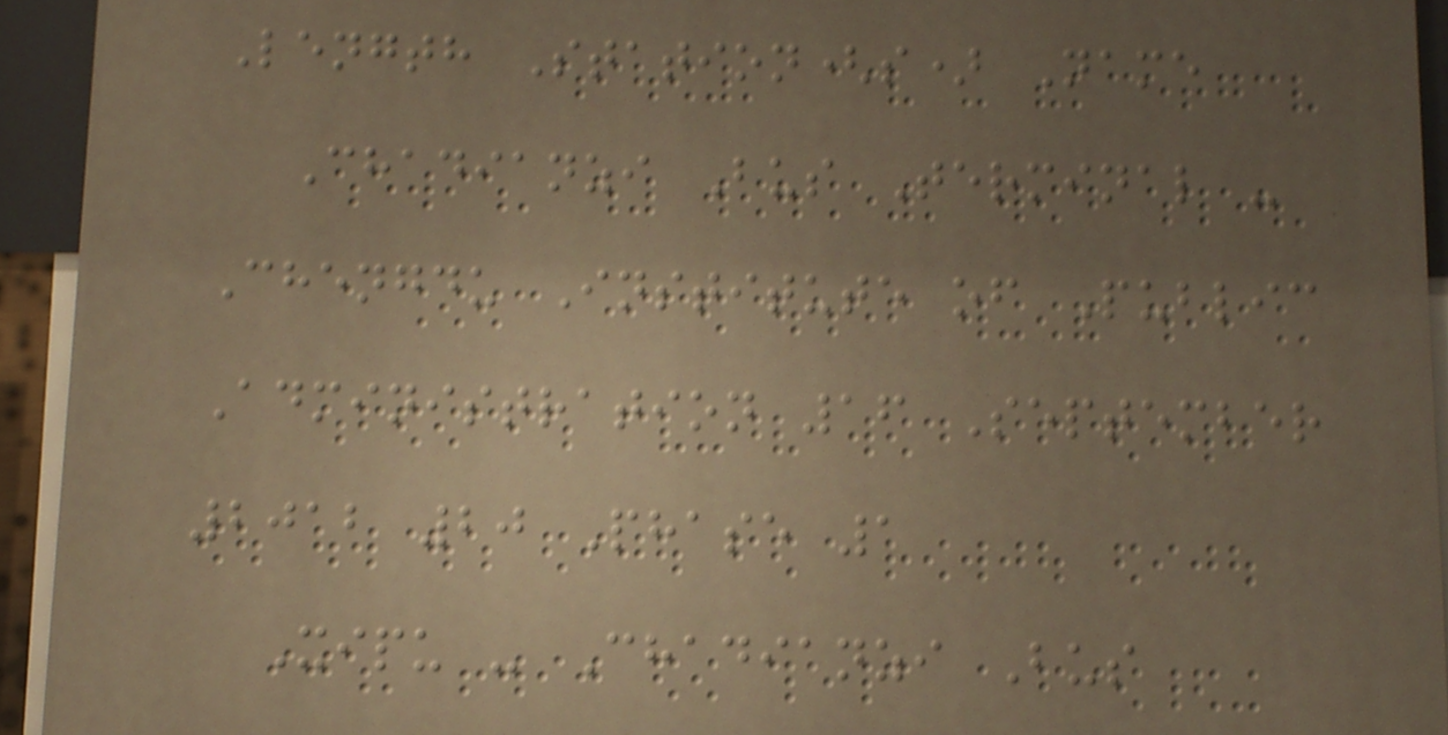Length Station(s) Name
Chadianzi Bus Terminal -
Chengdu Institute of Public
Administration 16 September
2012 20 Phase 1
Xipu - Chadianzi Bus
